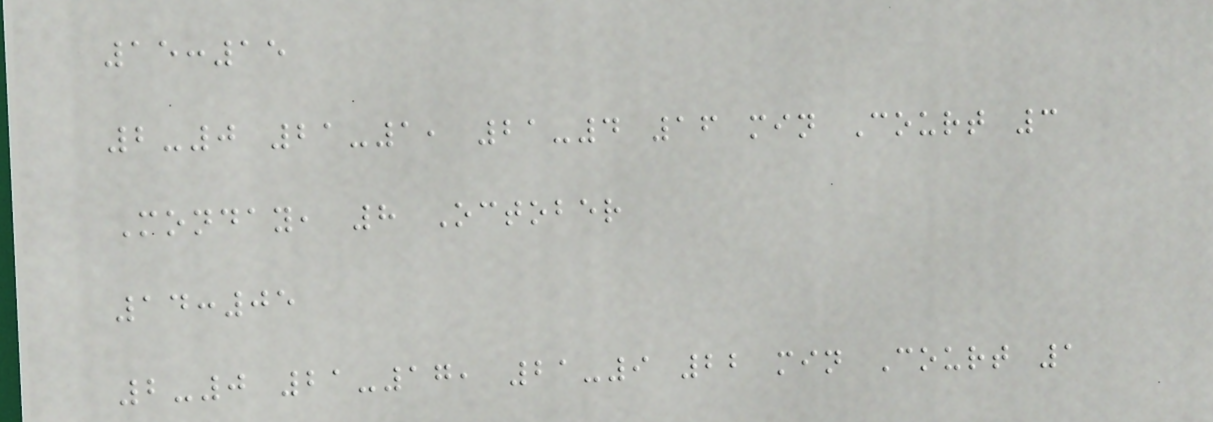15:15
2-0 21-1, 21-4 16 min Court 3
Monday, 8 October
14:05
2-0 21-17, 21-9 22 min Court 1
